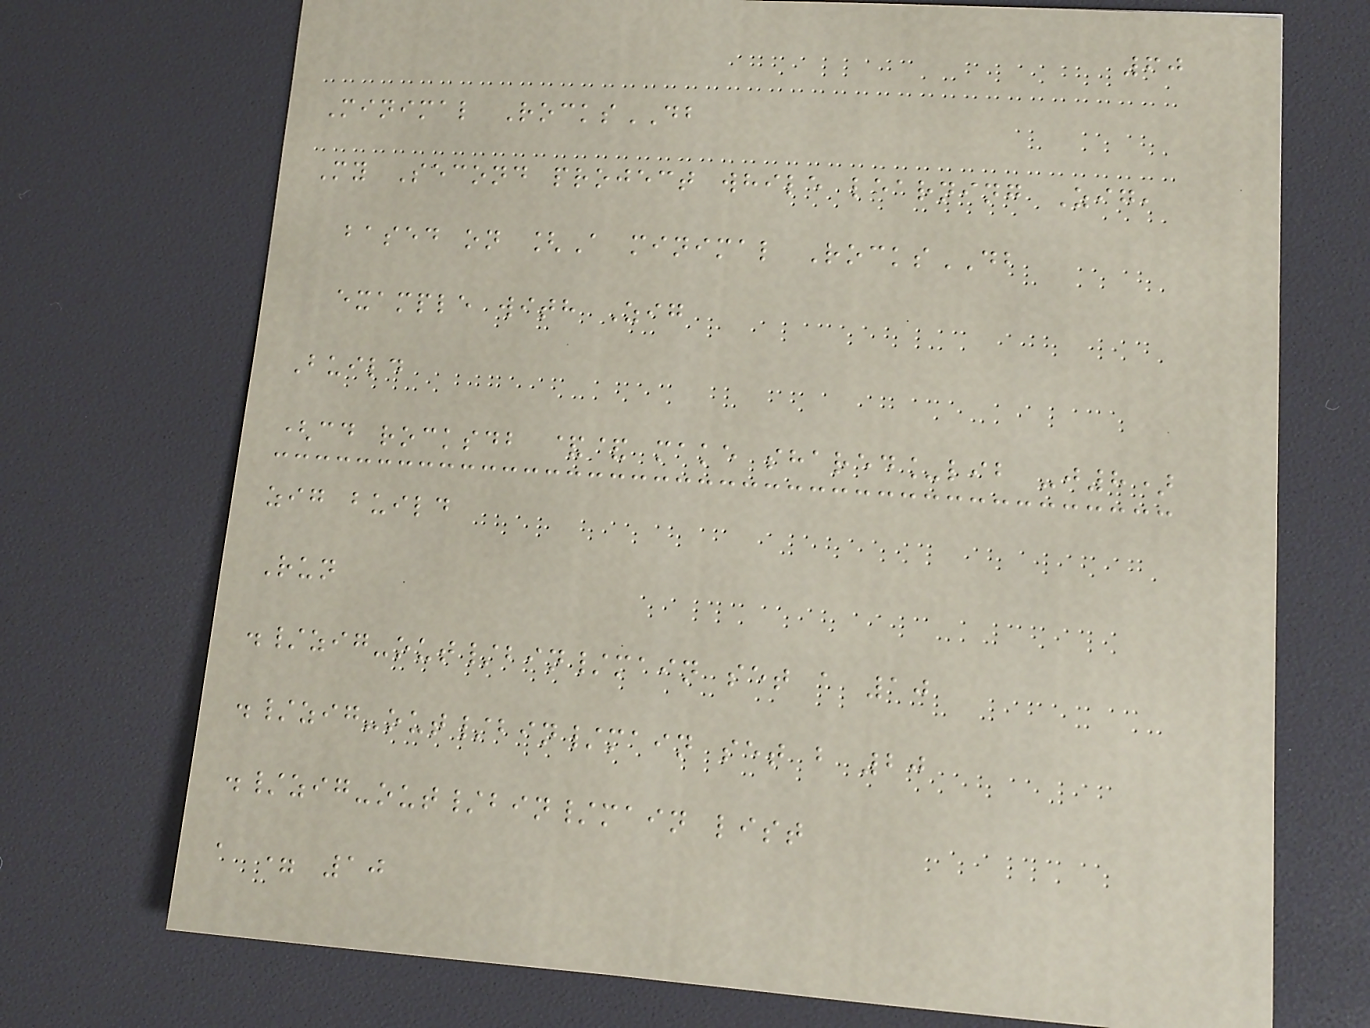60
Minimal RocksDB
My Second project while learning Zig,
based on [A minimal RocksDB
example with Zig
Build
(cd rocksdb && make shared_lib -j8)
zig build
Run
./zig-out/bin/main set a 10
./zig-out/bin/main set b 20
./zig-out/bin/main list
a = 10
